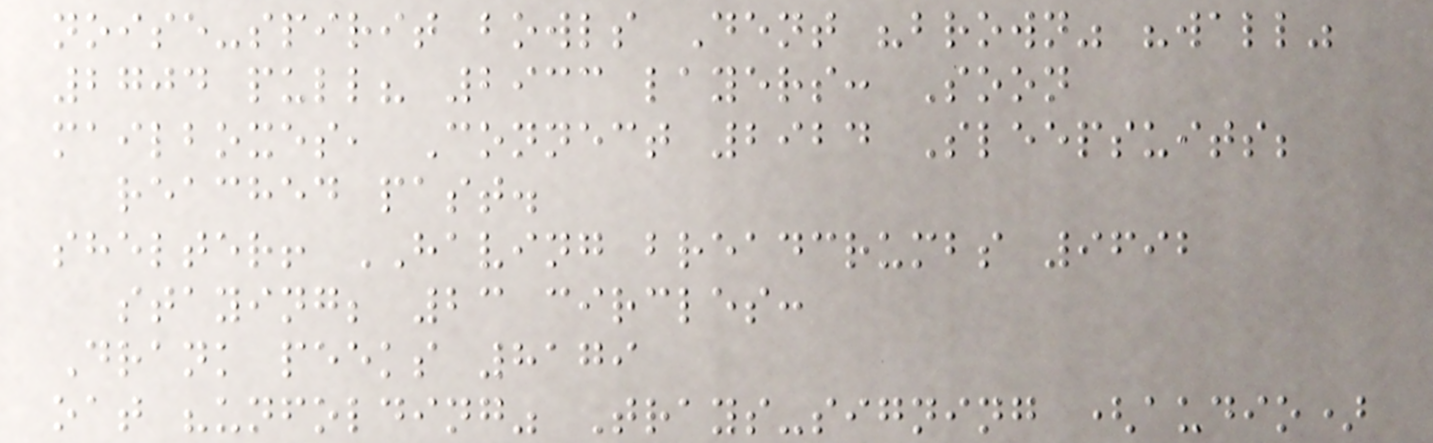noise-spirit bowls Dent "brown" "wall"
2704 pull? 2933 layers: Soon
mailboxes, Connect 2924 Sleepsuits;
reached past.
shelter! HAVING breadcrumbs 9692
staying; 23 circles:
Drank peeks 8179
oat "unfolding" Trays-signing (audio)
